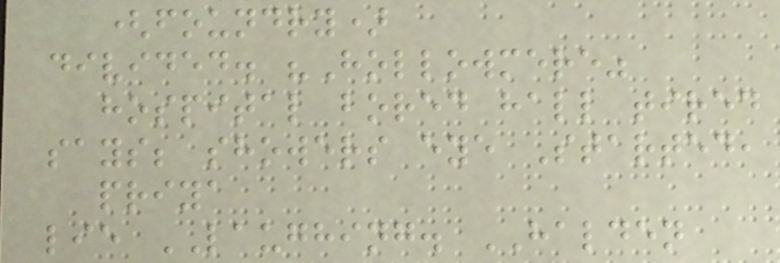(foundry)
divided. "Hollowmere"
hospital bored hall tired
says; showers eye Started,
priya
lie LAUGHING. HALDEN
